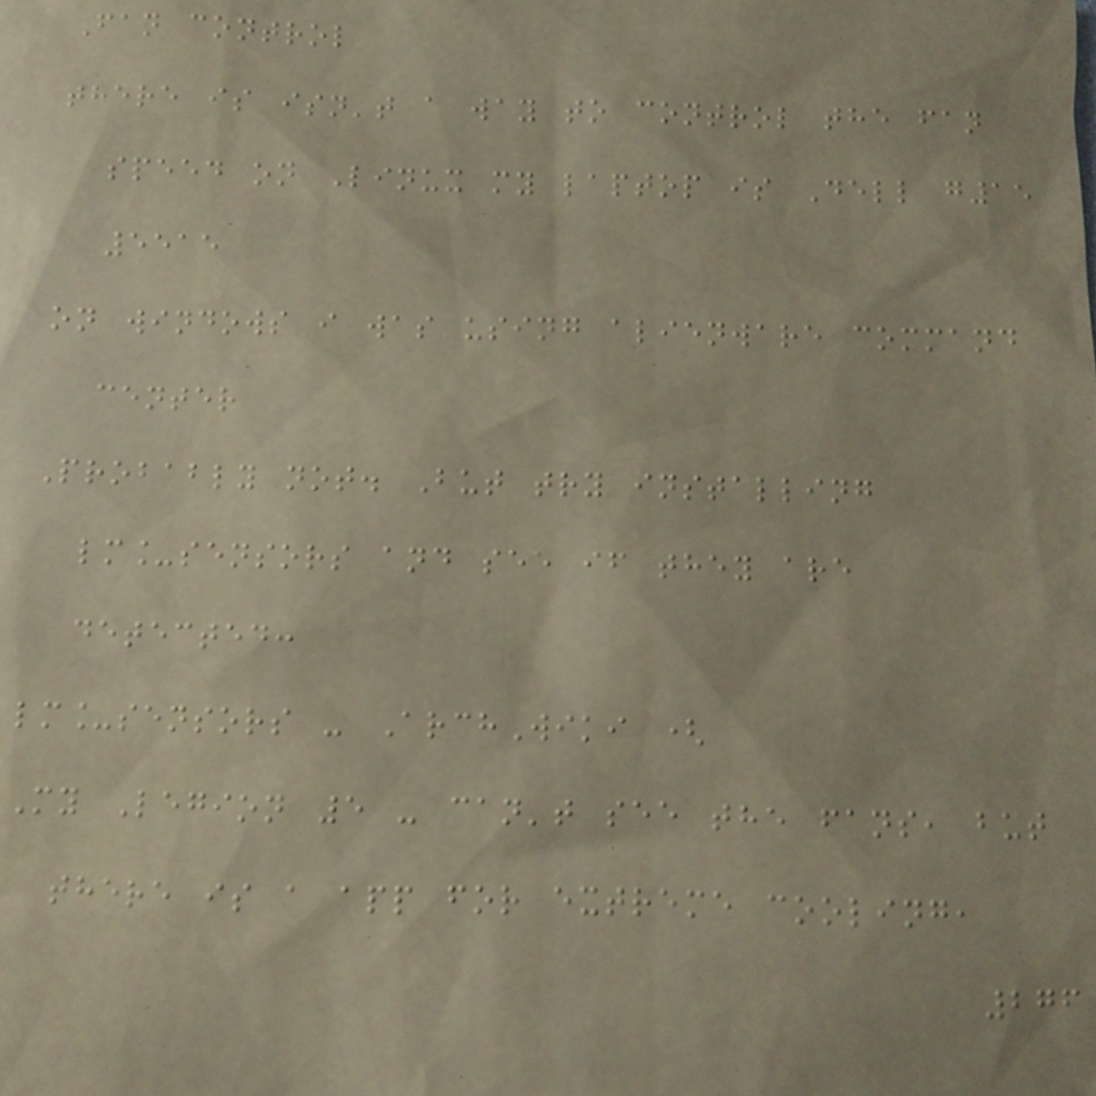Fan control
there is isn't a way to control the fan
speed on Linux my laptop is Dell g15
5515
on windows i was using alienware command
center
Probably not. But try installing
lm_sensors and see if they are
detected:
lm_sensors - ArchWiki (
My Legion 5 - can't see the fans, but
there is a app for extreme cooling,
276
